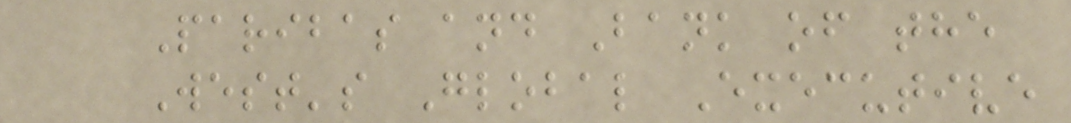Paribas and Bank of the
West's Global Executive
